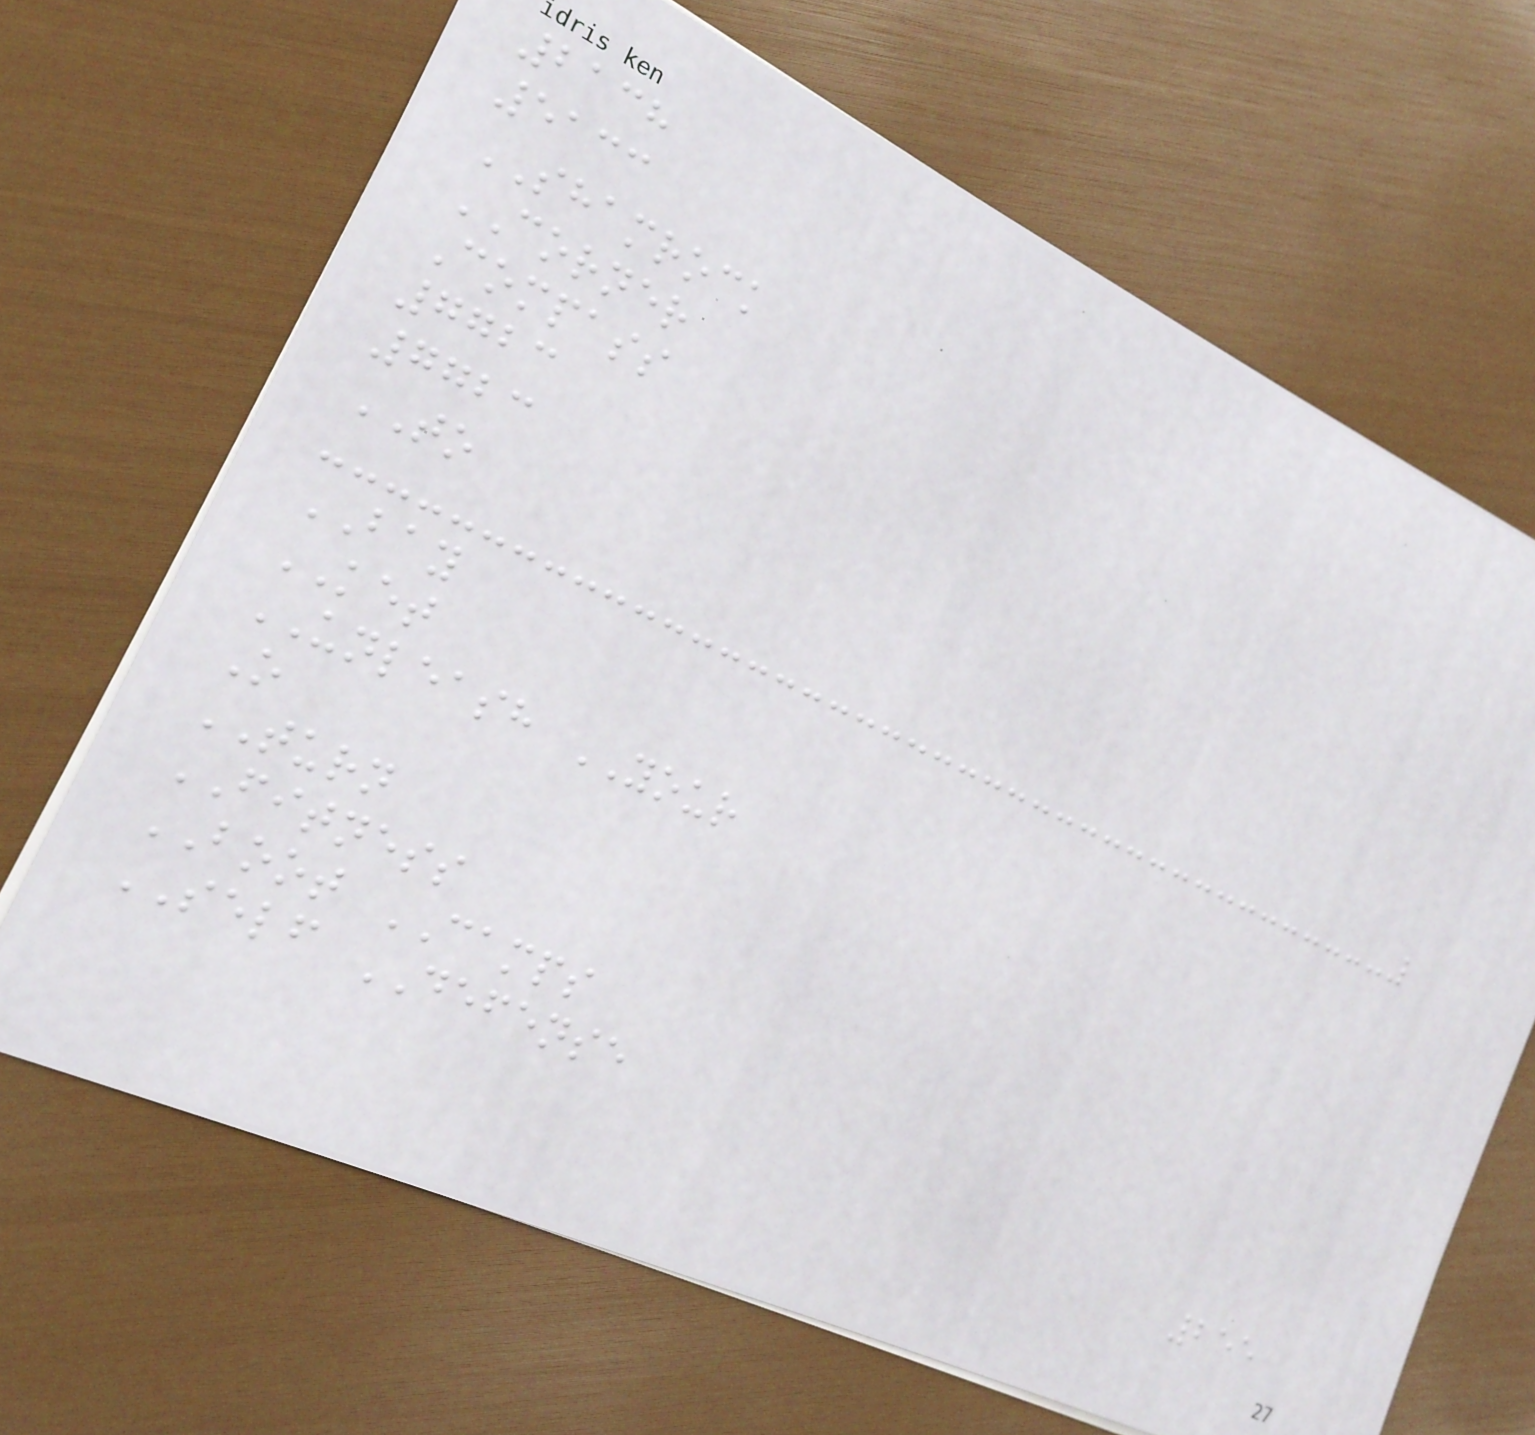2138
5133
SHAMROCK
CORNER
Compass
7723
7723
TO
BAY
KET
UNLEASH YOUR
O
TURN
FITNESS
BOOT CAMPS
SELF DEFENSE
255
